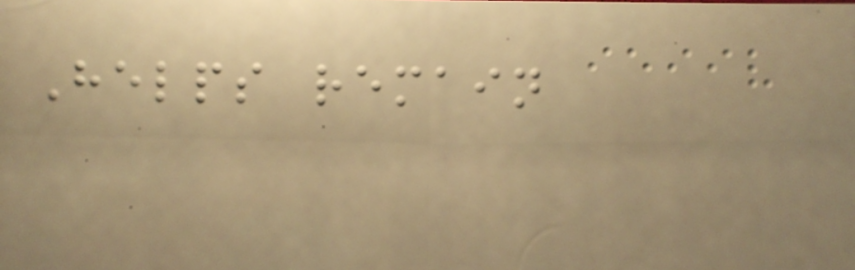Helps remain
